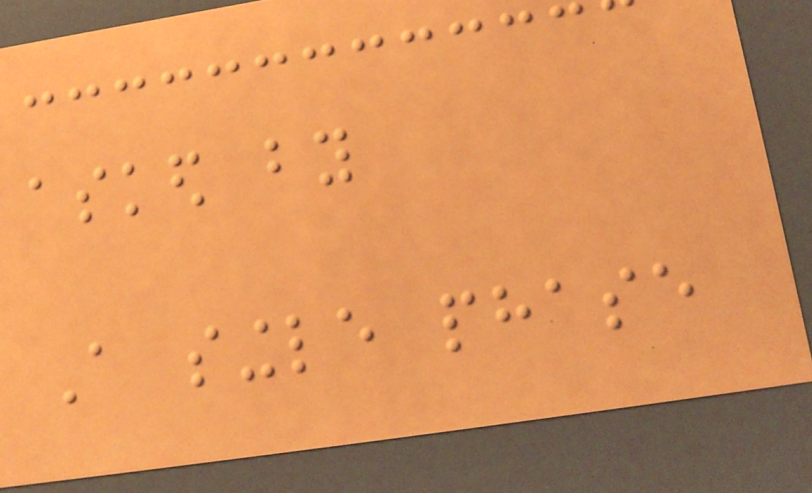asked by
A single phase
